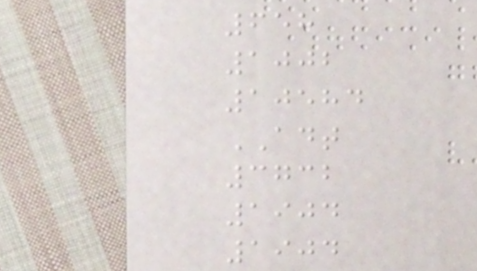658
1002
10584
ADT
3732
1904
1904
